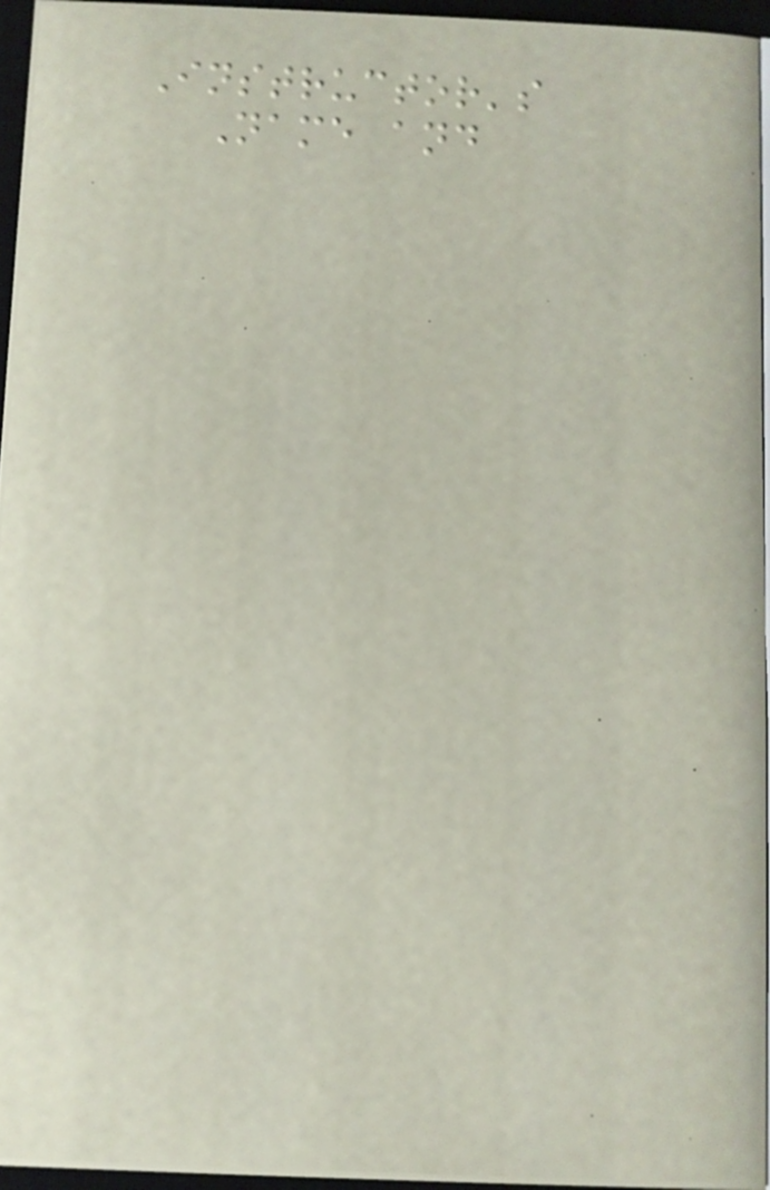Instructor's
Name and
